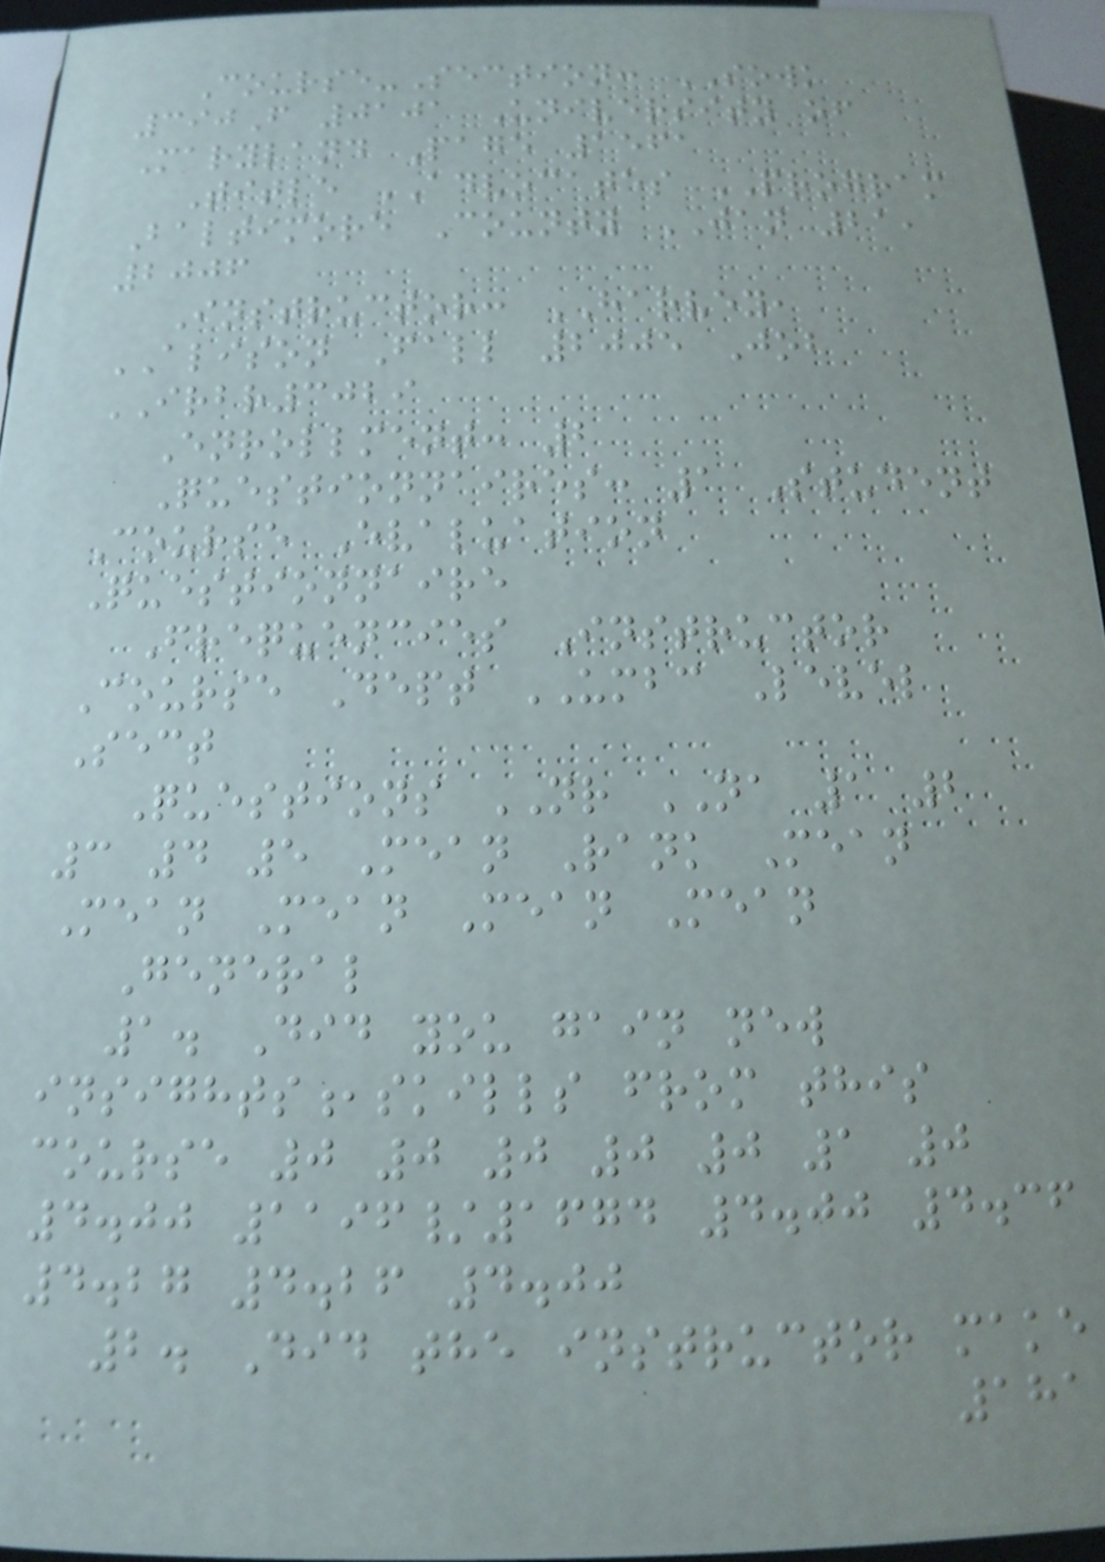Course-Section: SOWK
390F 0101 University of
Maryland Page 1561
Title ADVOCATES PROGRAM
Baltimore County JAN 21,
2006
Instructor: HARVEY,
ALISON Fall 2005 Job
IRBR3029
Enrollment: 2
Questionnaires: 1 Student
Course Evaluation
Questionnaire
Frequencies Instructor
Course Dept UMBC Level
Sect
Questions NR NA 1 2
3 4 5 Mean Rank Mean
Mean Mean Mean Mean
General
1. Did you gain new
insights,skills from this
course 0 0 0 0 0 1 0
4.00 1196/1674 4.00 4.36
4.27 4.26 4.00
2. Did the instructor make
181
